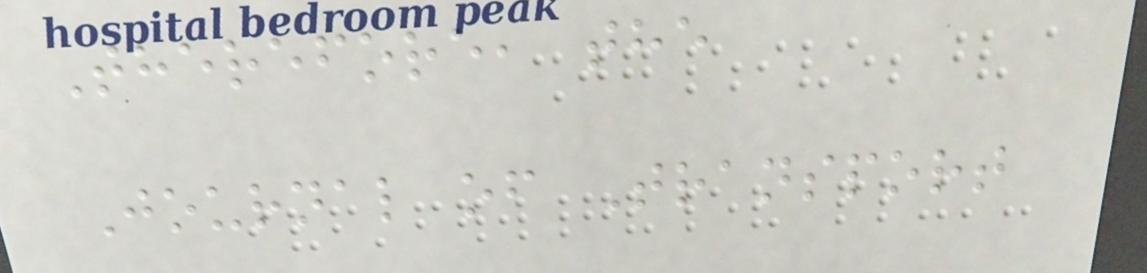Therefore, the
Journal of Transport
